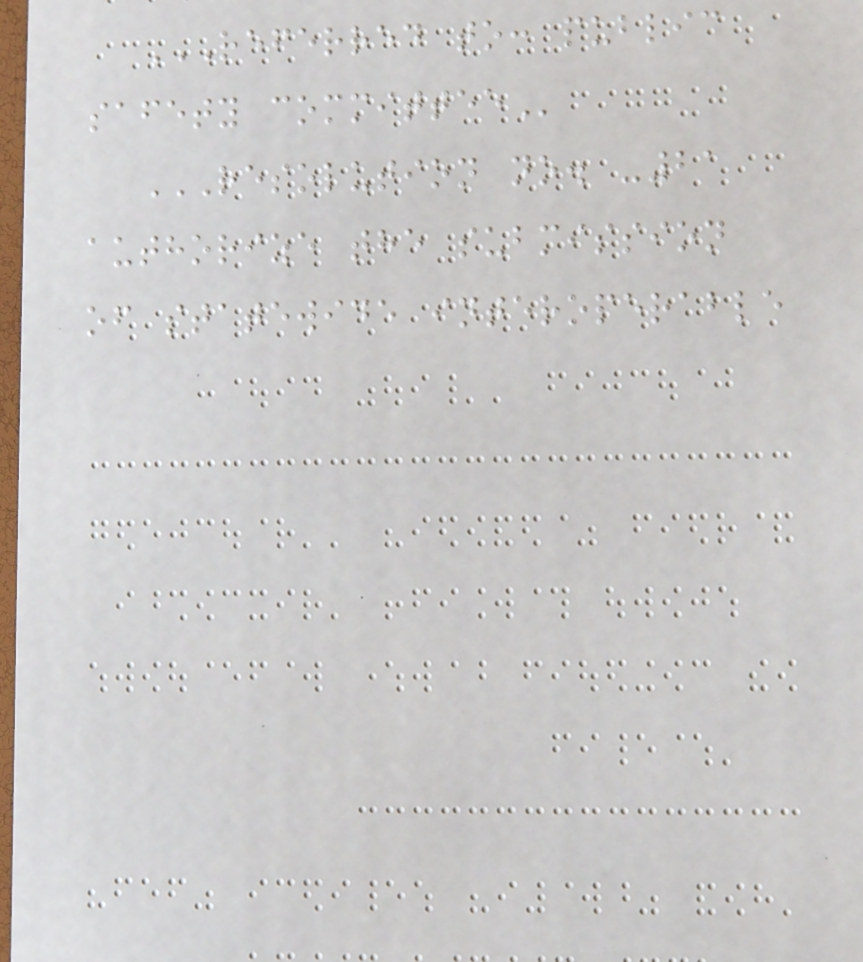REFERRED TO: PUBLIC
SAFETY COMMITTEE
RESOLUTION NO. -21
AUTHORIZE THE SUBMISSION
OF STATEWIDE INTEROPERABLE
